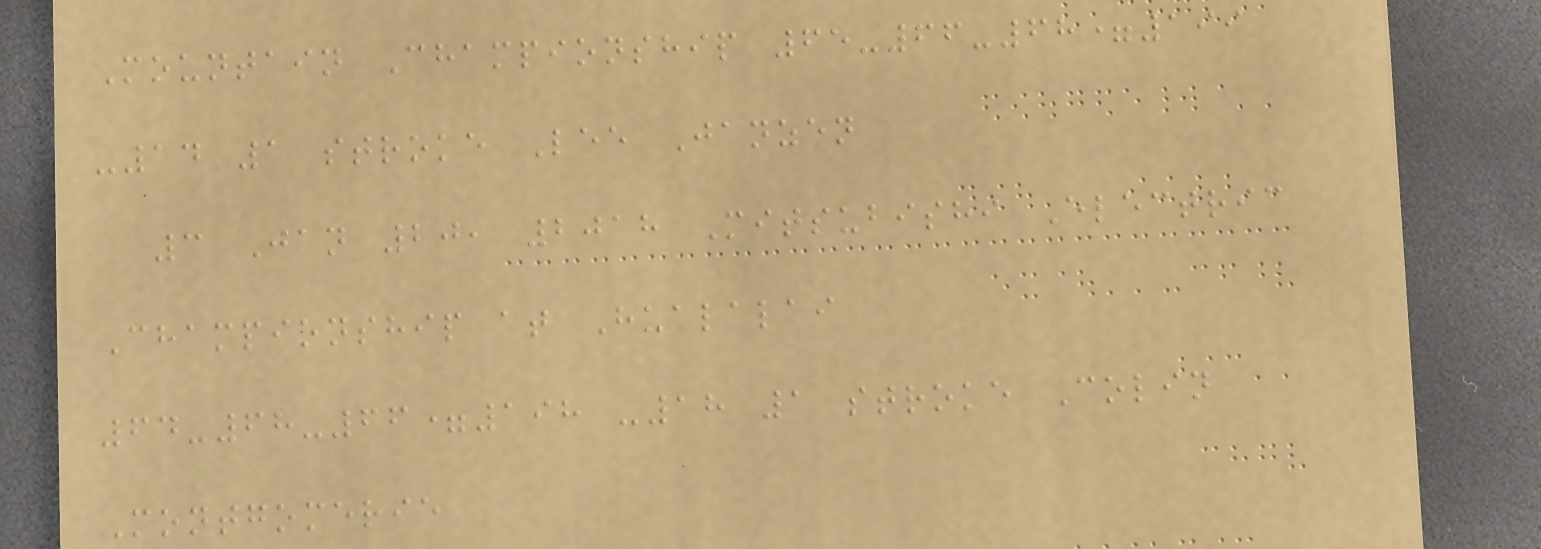Mountain Championship 65-66-68=199
-14 1 stroke Lee Janzen
3 Jan 20, 2018 Mitsubishi Electric
Championship at Hualalai
64-68-66=198 -18 1 stroke Colin
Montgomerie
